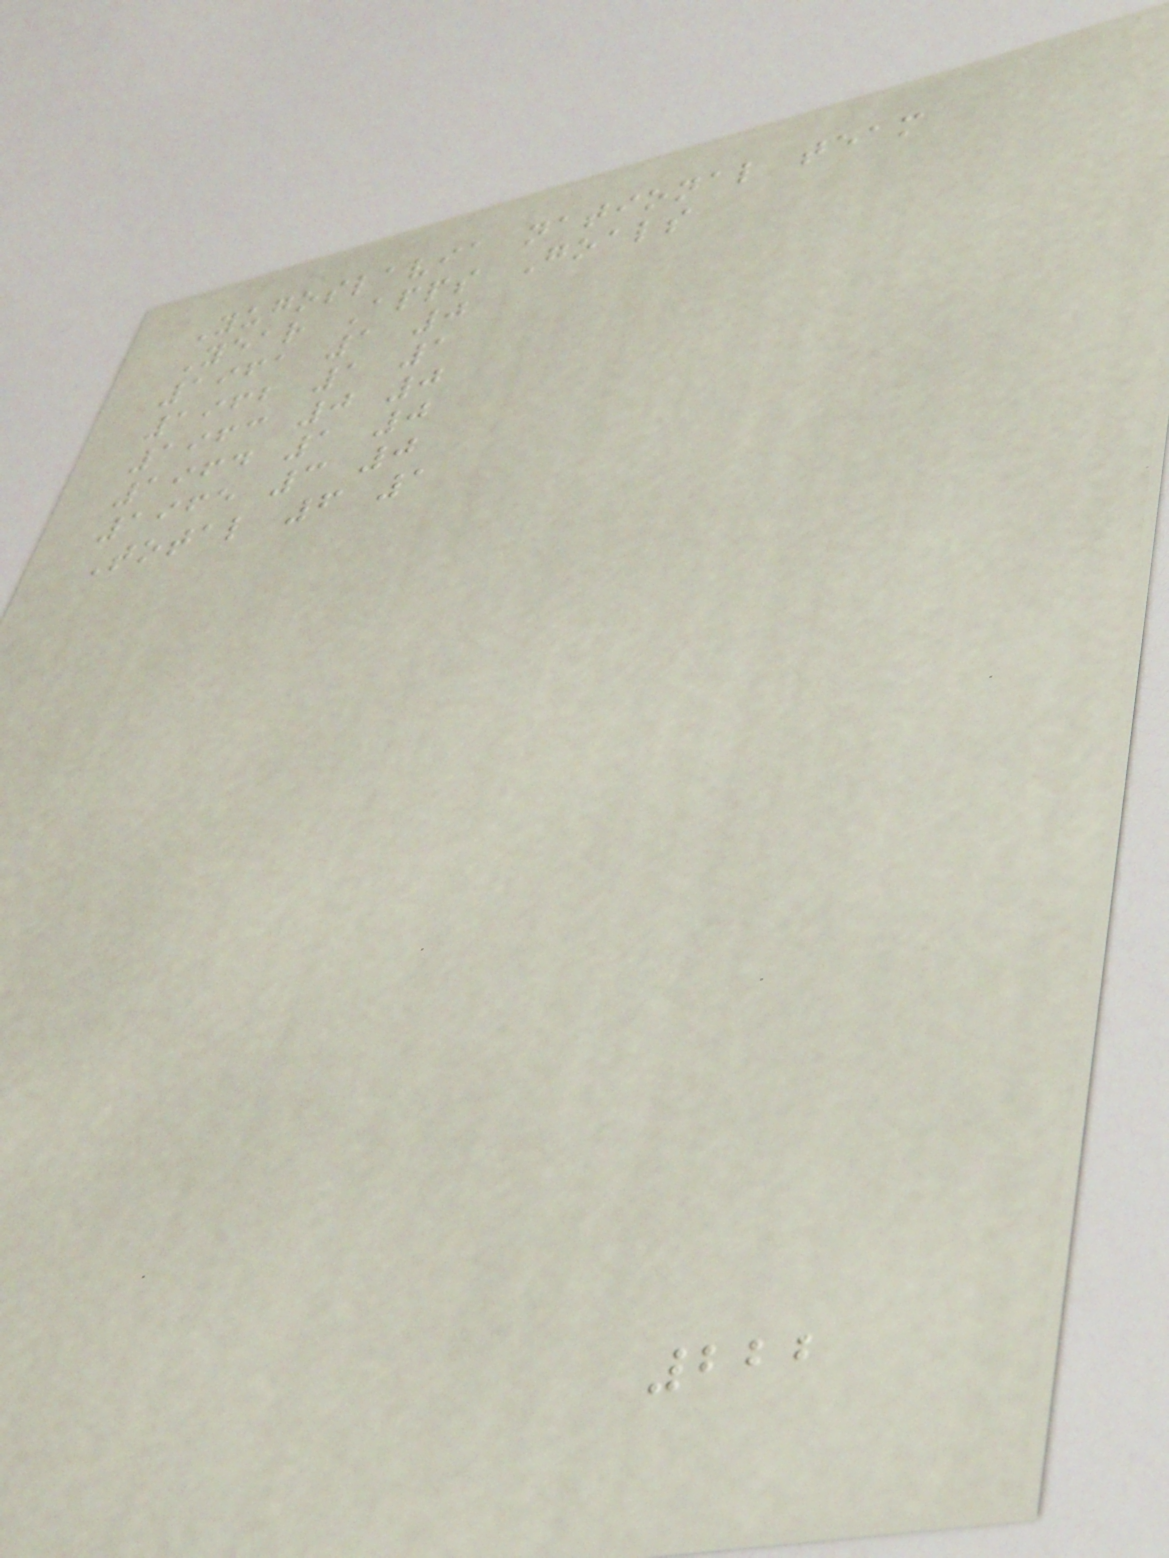Yugoslavia national team
Year Apps Goals
1961 1 0
1962 1 1
1963 0 0
1964 1 0
1965 3 0
Total 6 1
222
